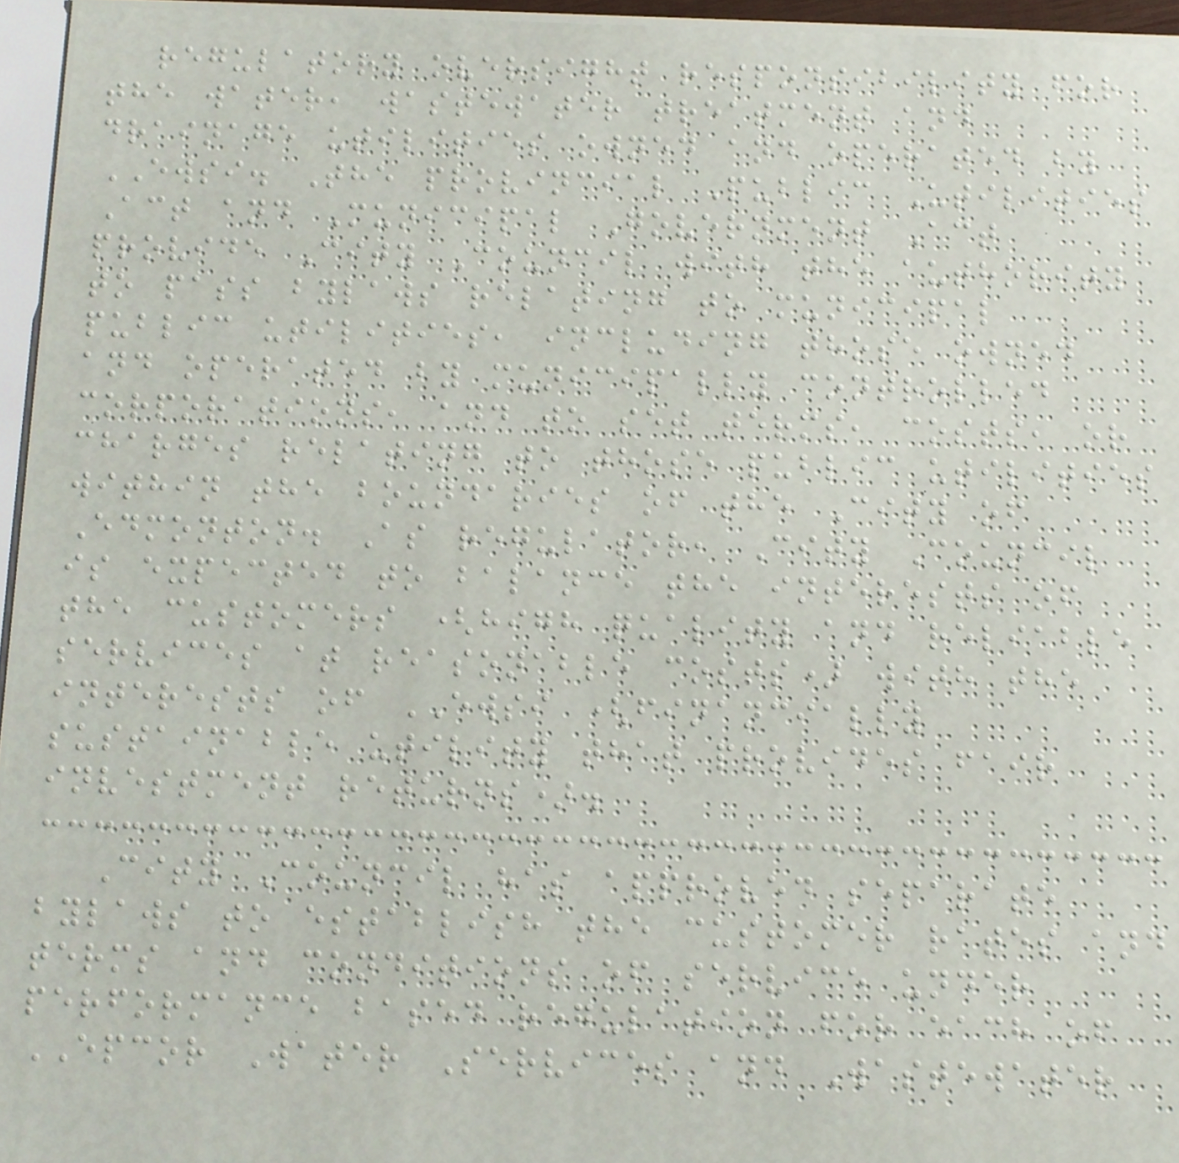regulatory oversight responsibility for
the water, wastewater treatment and
drainage utilities owned and operated by
EWSI. The provincial Public Utilities
Act and Municipal Government Act
provide City Council with the authority
to pass bylaws relating to municipal
public utilities, including those owned
and operated by municipally controlled
corporations, and to set terms, costs, or
charges relating to those public utilities
within the boundaries of the City of
Edmonton. As regulator, City Council
is expected to balance the interests of
the customers (high quality and reliable
services at reasonable costs) with the
interests of EWSI (financially
sustainable utility that provides fair
investment returns).
City Council has approved separate
bylaws to establish the customer rates and
terms and conditions of service under
performance based regulation for each of
EPCOR Water Services and Wastewater
